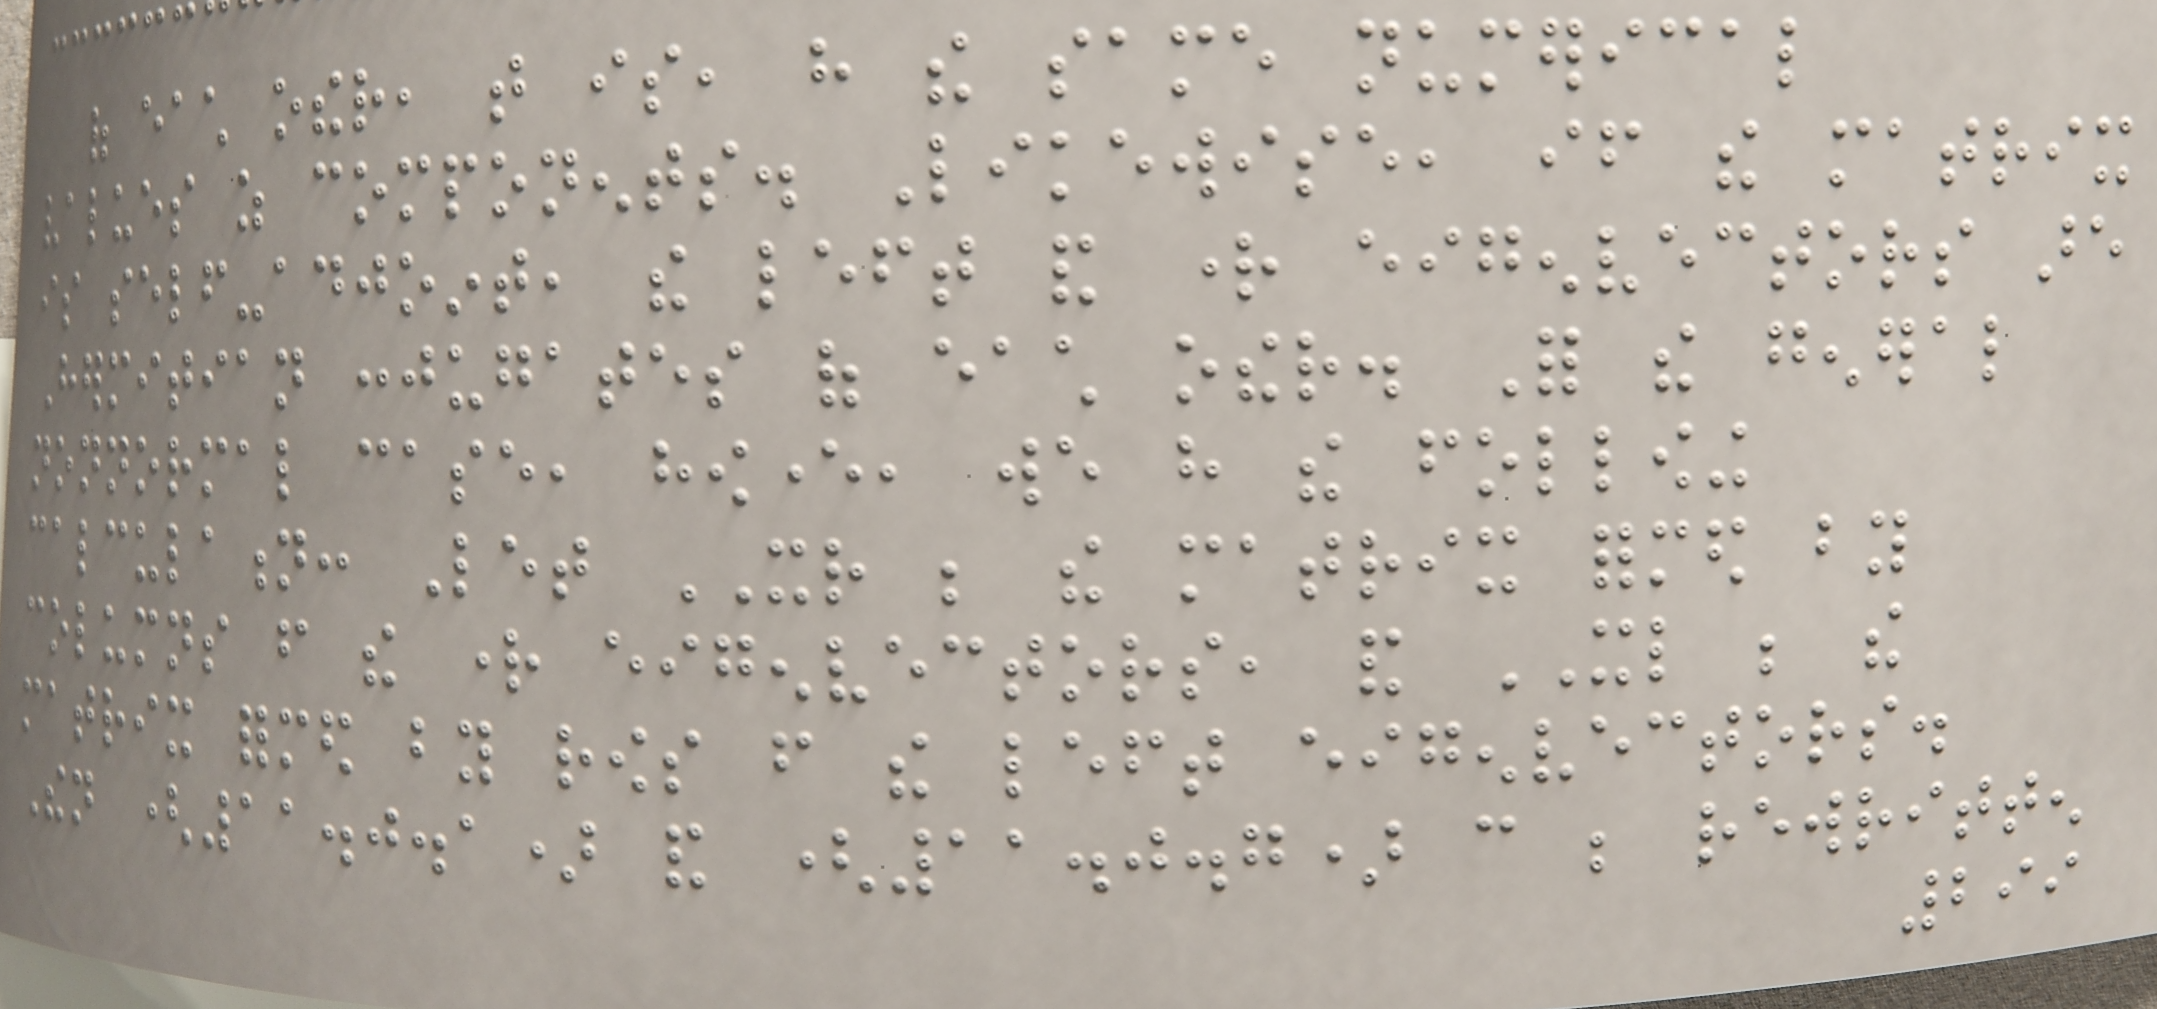of each other, that is, have the same numerical
values as components. Likewise, if the matrix
is self-adjoint, the left and right eigenvectors are
Hermitian conjugates of each other. For the general
nonnormal case, however, we have the following
calculation: Let XR be the matrix formed by
columns from the right eigenvectors, and XL be the
matrix formed by rows from the left eigenvectors.
Then (11.0.1) and (11.0.7) can be rewritten
299
